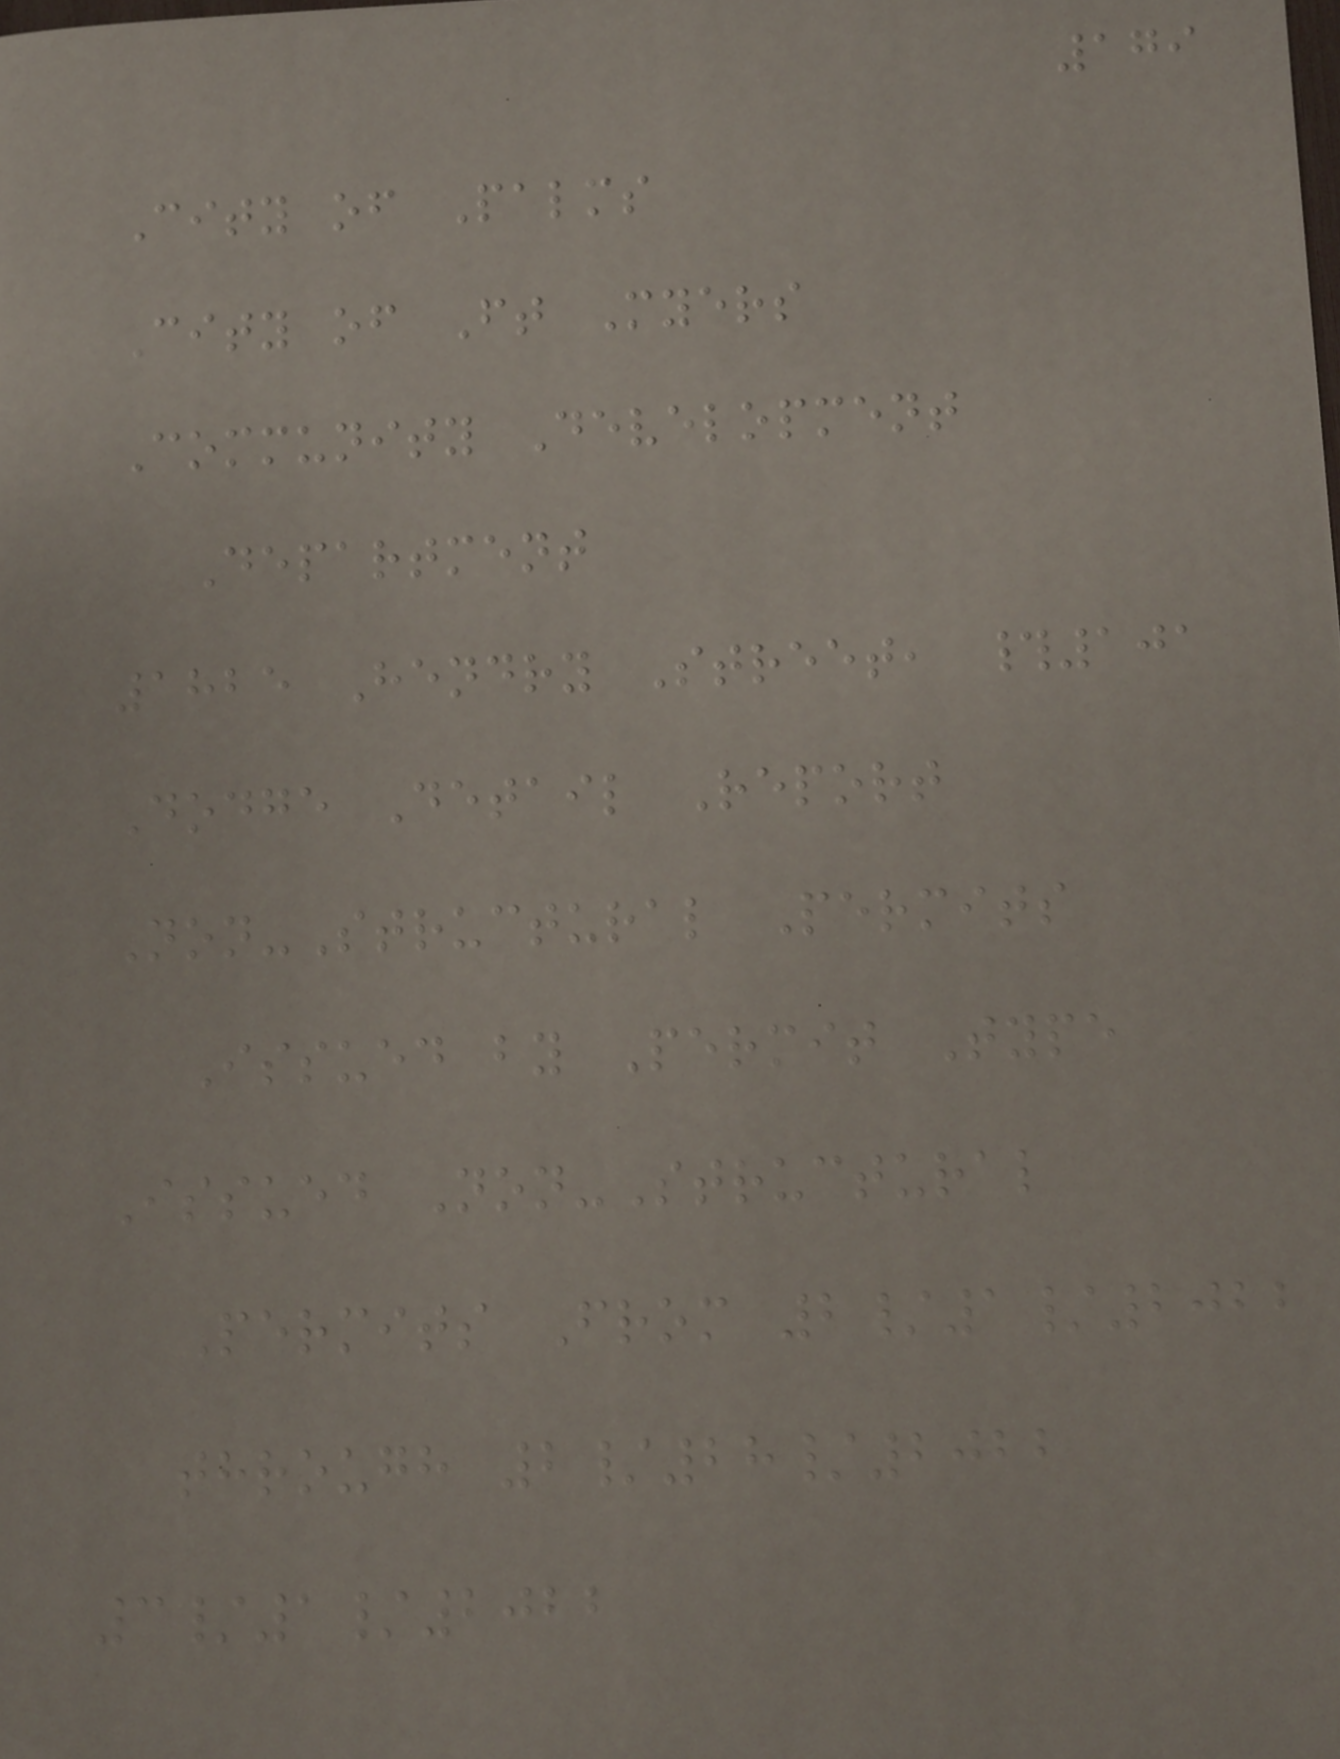179
City of Palms
City of Ft Myers
Community Development
Department
1825 Hendry Street, #101
Dodge Detail Report
Non-Structural Permits
Issued by Permit Type
Issued Non-Structural
Permits From 2/1/2022
through 2/28/2022
3/1/2022
